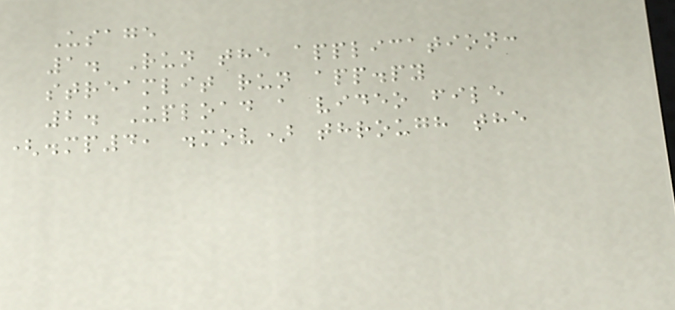Usage
1. Run the application:
streamlit run app.py
2. Upload a video file
(.mp4, .mov) through the
